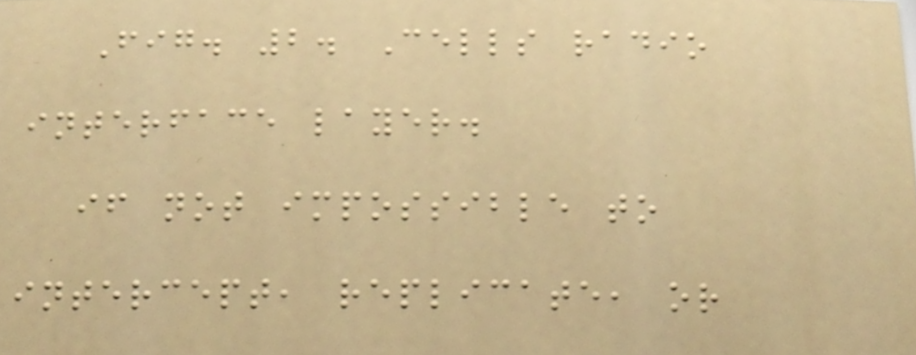Fig. 2. Cells radio
interface layer.
if not impossible to
intercept, replicate, or
